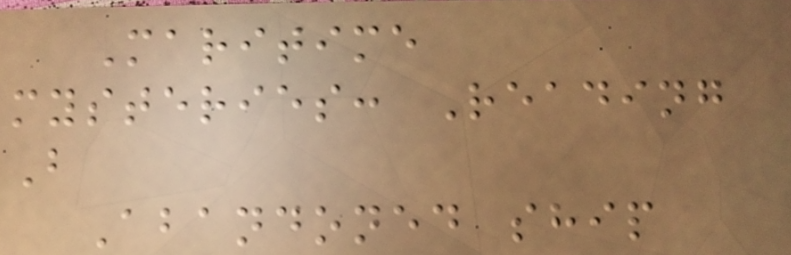Maritime
mysteries: Reading
B
Abandoned ship
